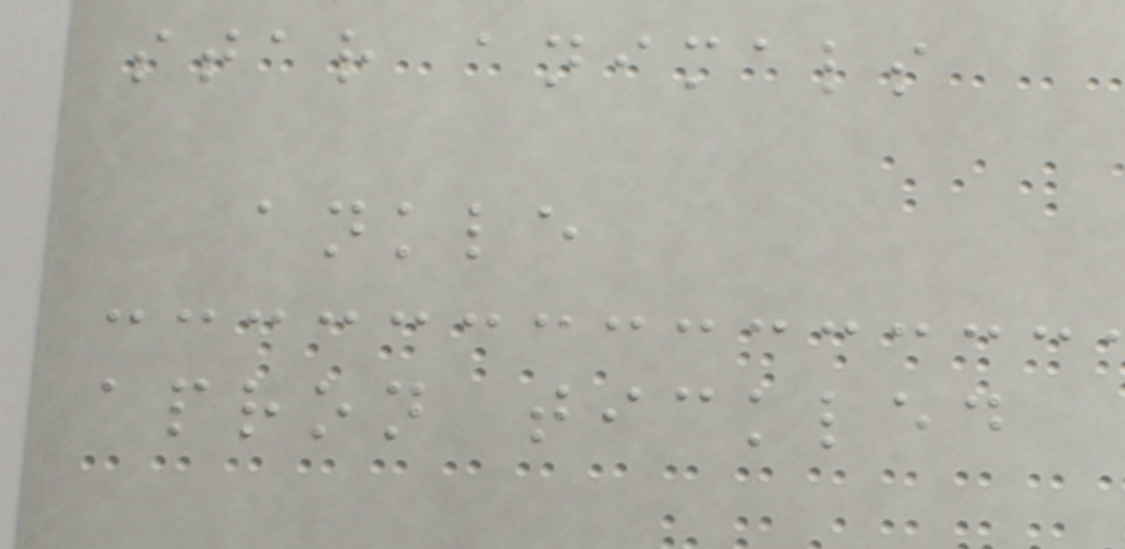star animals
ankle
apron tickled
